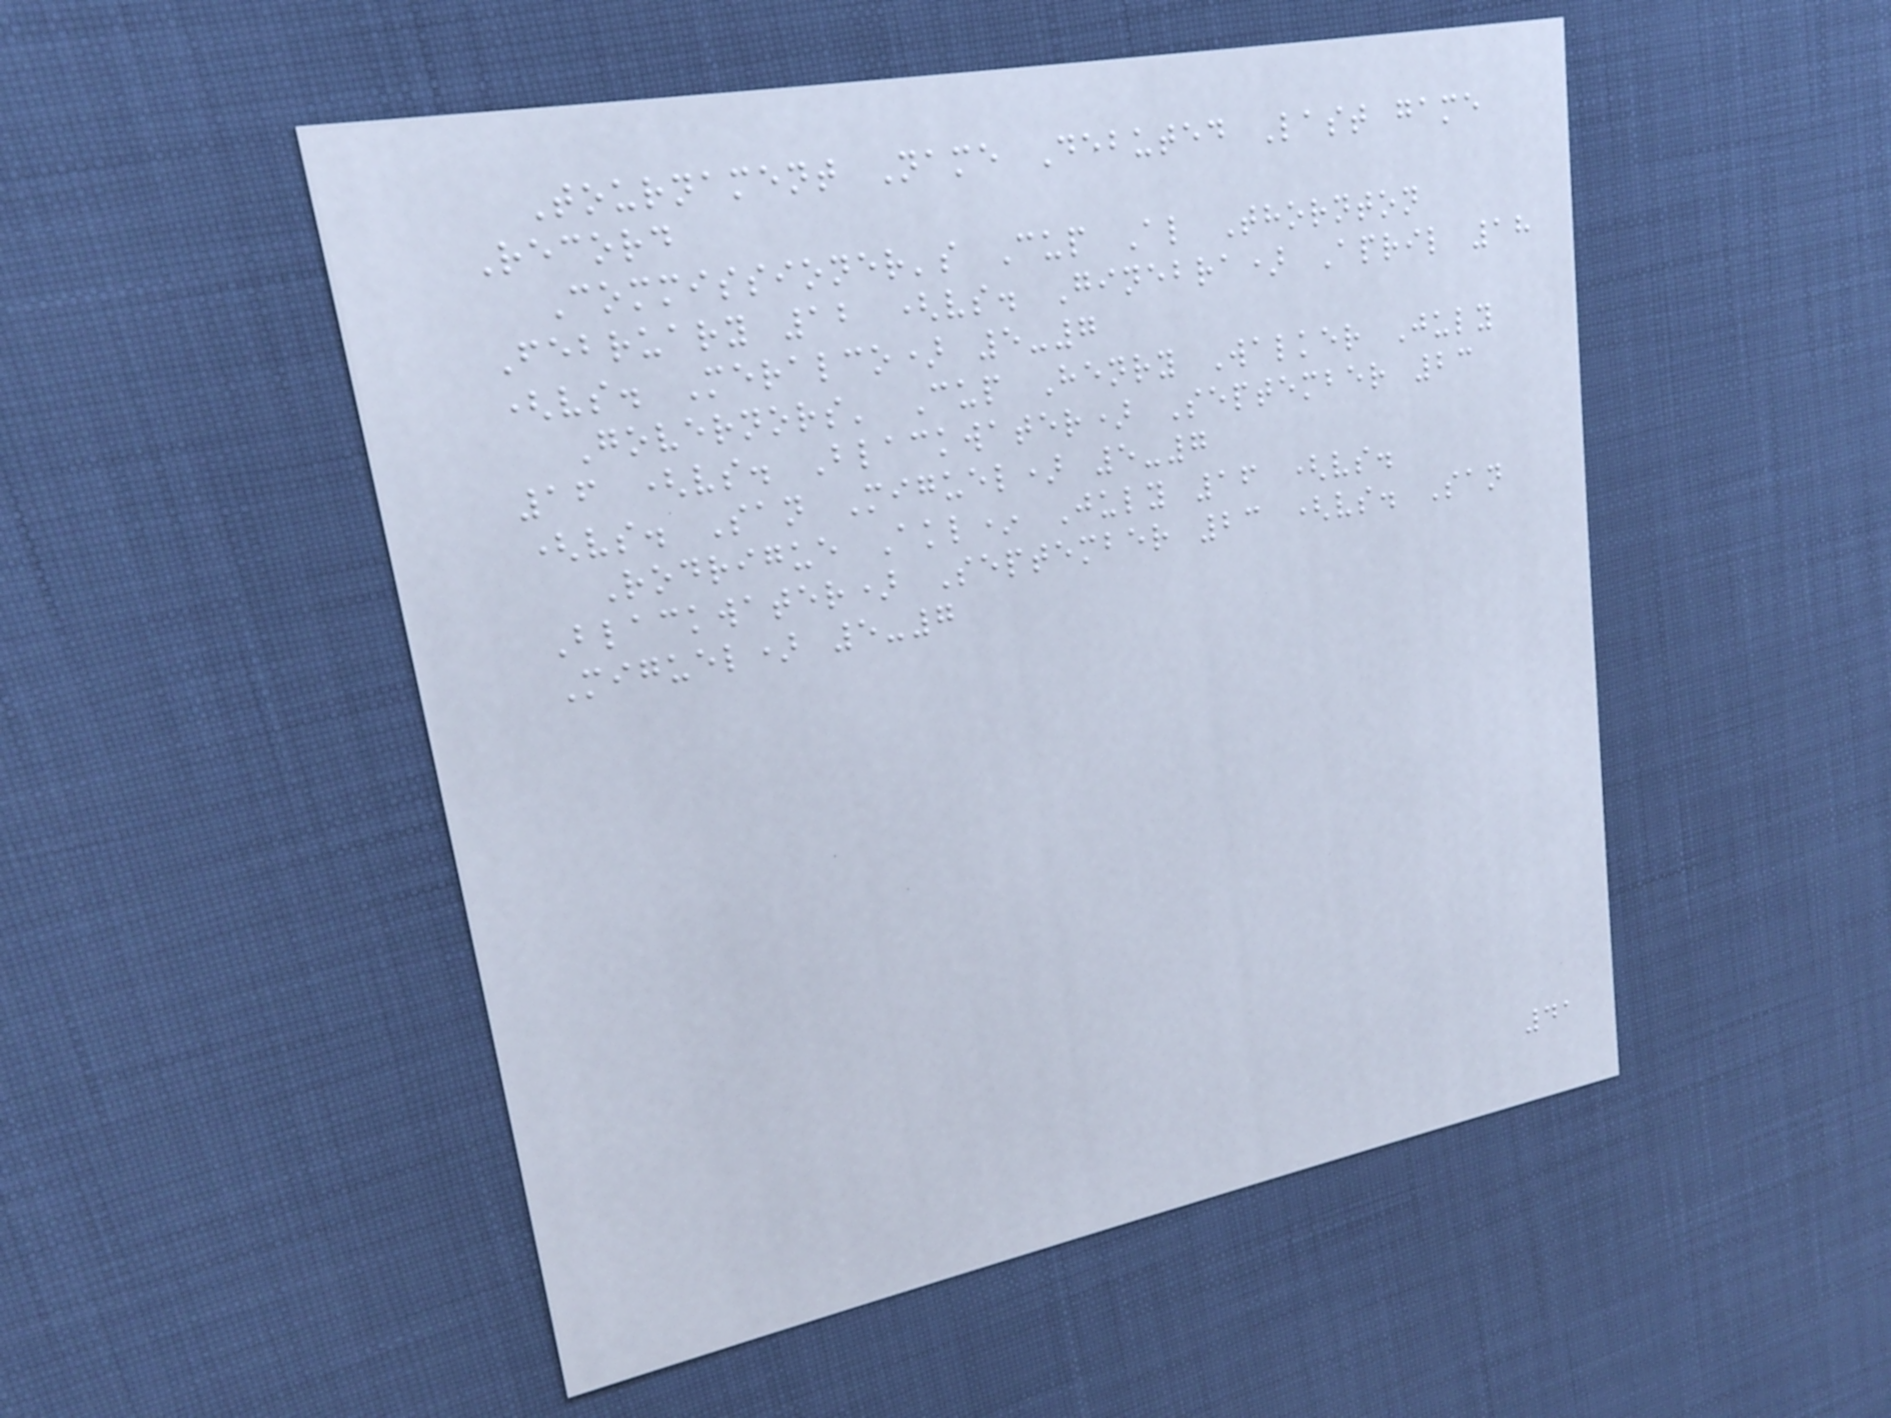Tournament Name Debuted Last game
Record
Commissioner's Cup Al Thornton
February 12 (vs. Ginebra) April 18
(vs. Meralco) 5-7
Governors' Cup Henry Walker July
16 (vs. Blackwater) September 23
(vs. San Miguel) 5-7
Rodrigue Akl* July 16 (vs.
Blackwater) September 23 (vs. San
Miguel) 5-7
41
